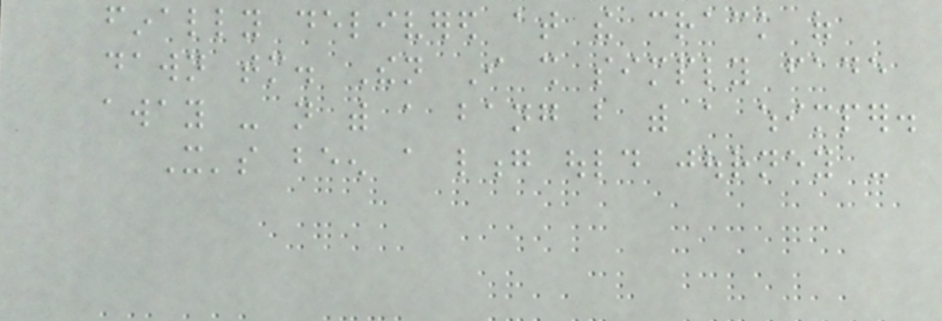finally delivered at the crack of
dawn tomorrow. Then I shall simply fade
away - not with a bang but with a whimper.
It's been a long ould journey -
